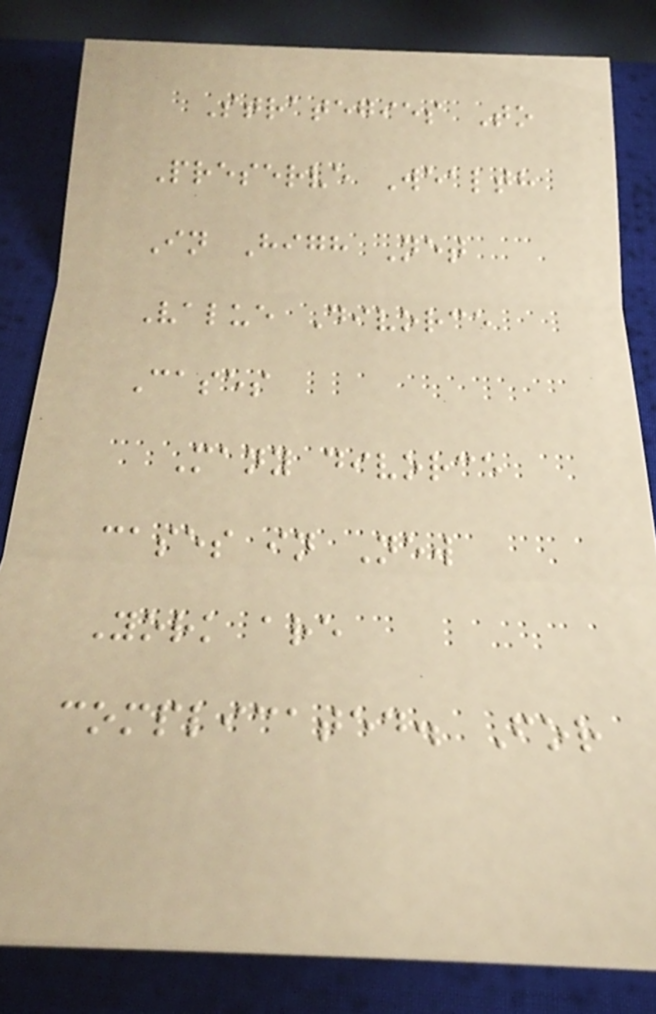Strategies To
Preserve Wealth
In High Net
Value Divorce
Cases
Many divorce
cases in New
York are
complicated. For
